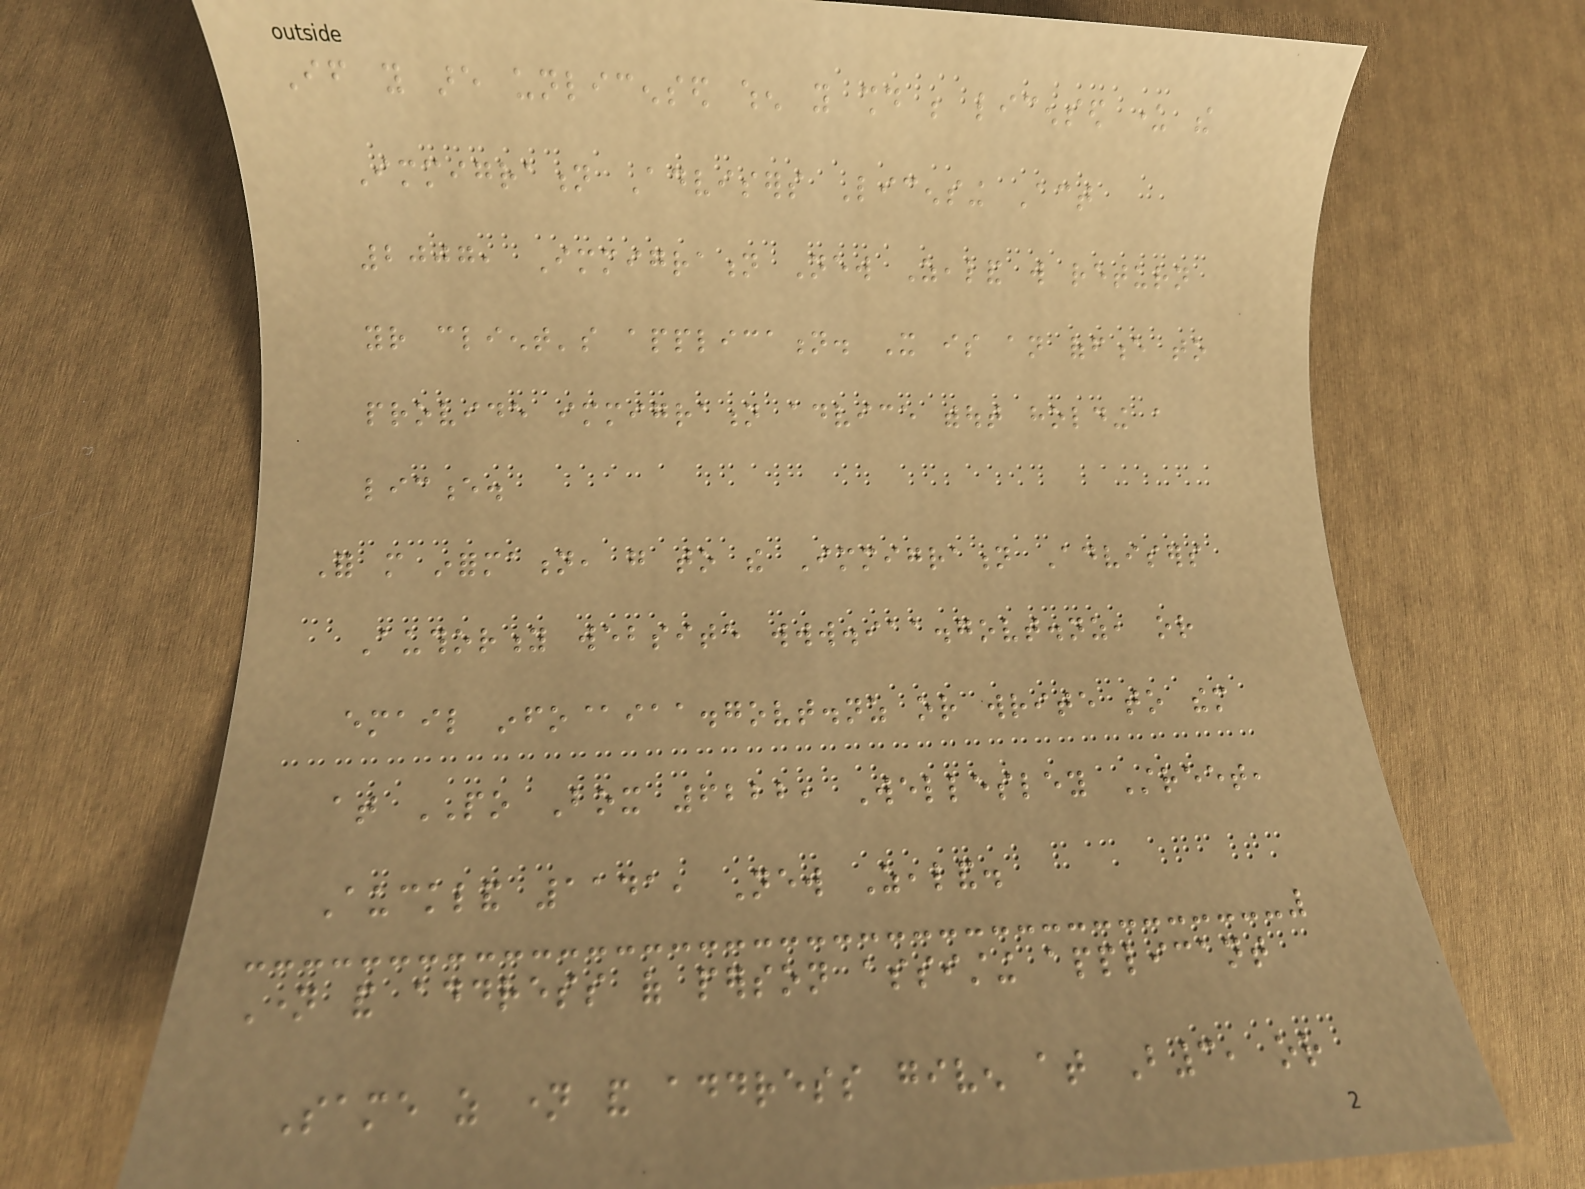If you are unlicensed when you should be licensed under the
Immigration Advisers Licensing Act
2007, Immigration New Zealand will return
your client's application. It is an offence to
provide immigration advice without holding a
licence.
For more information, go to the Immigration Advisers
Authority website www.iaa.govt.nz, or
email info@iaa.govt.nz or write to them
at PO Box 6222, Wellesley Street,
Auckland 1141, New Zealand.
Name and address of person assisting applicant
Same as name and address given at B3, or
